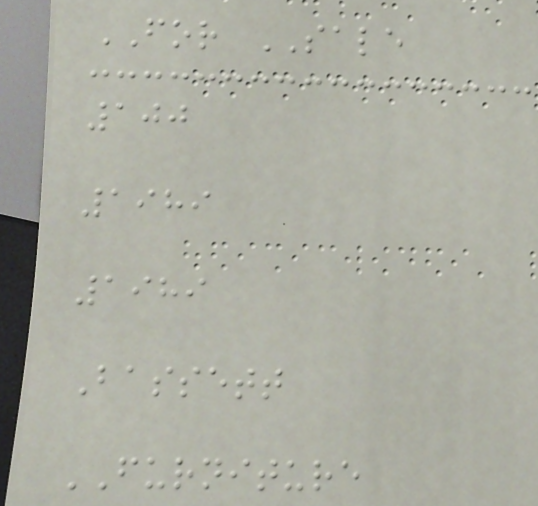FOR SALE
100
1989
1989
Bassett
FURNITURE
